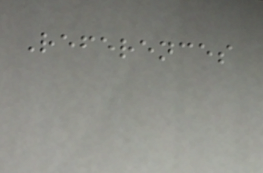References
